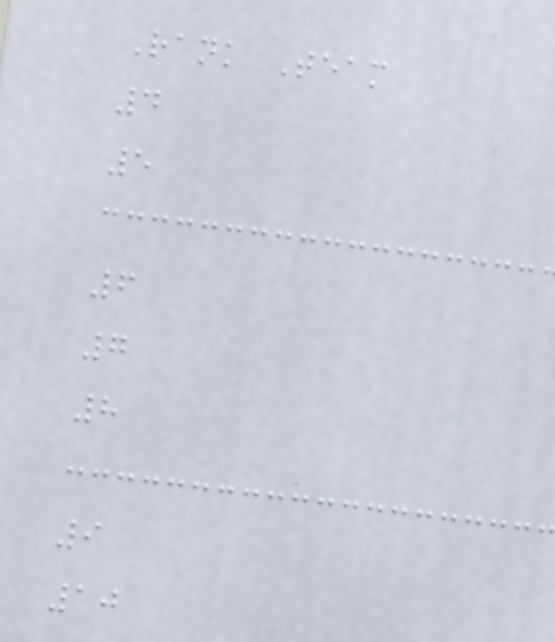Rank Team
4
5
6
7
8
9
10
